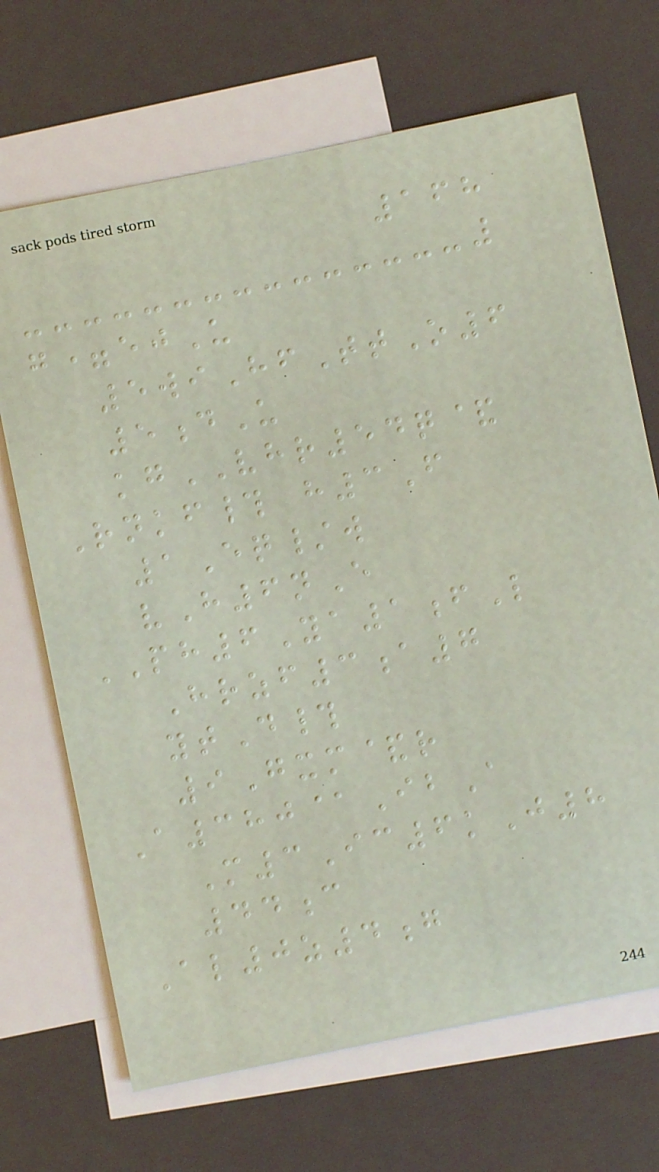168
g=ejU
5wiHfTtO6
5dU
kgVHR54q&
Rnkf# h3F
1Eq/w
vH6nE
PH6Ya1fL
Hrzf3a7
ytD#
9Gxm&r
A380@IbA
M3Ic6kJ8
44c
Al0z4g
